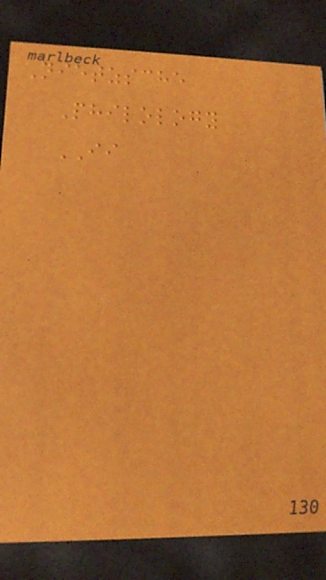Nietzsche
Philology
II
